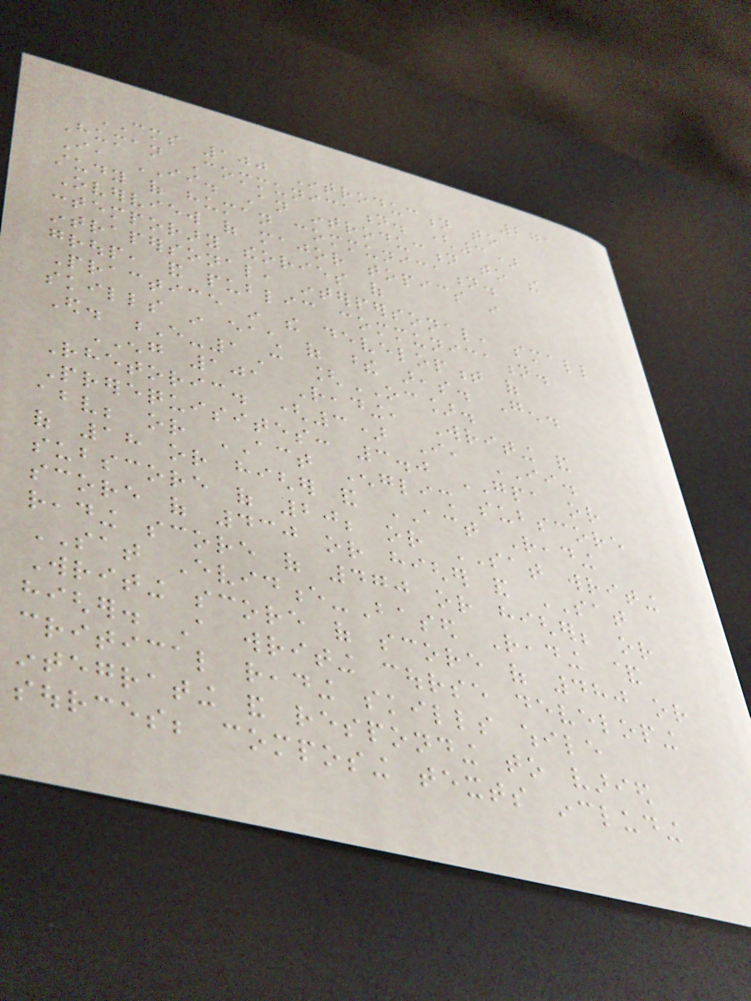271
CMS 100 Introduction to
Human Communication. (3)
I, II. An introduction to the
study of human communication.
Overview of major topics in
contemporary theories of
intrapersonal, interpersonal, small
group, and public communication.
Practice in the development of
skills in each of these areas. Gen.
Ed. E-1C [OC].
ENG 101 Reading, Writing and
Rhetoric. (3) I, II.
Prerequisites: 3.0 GPA or
above; or ACT English subscore
of 18 or higher and ACT Reading
subscore of 20; or SAT writing
score of 430 or higher and SAT
reading score of 470 or higher; or
SAT Evidence-Based Reading &
Writing score of score of 480 or
higher. A writing course developing
critical reading skills while
integrating and responding to varied
sources; composing texts including
